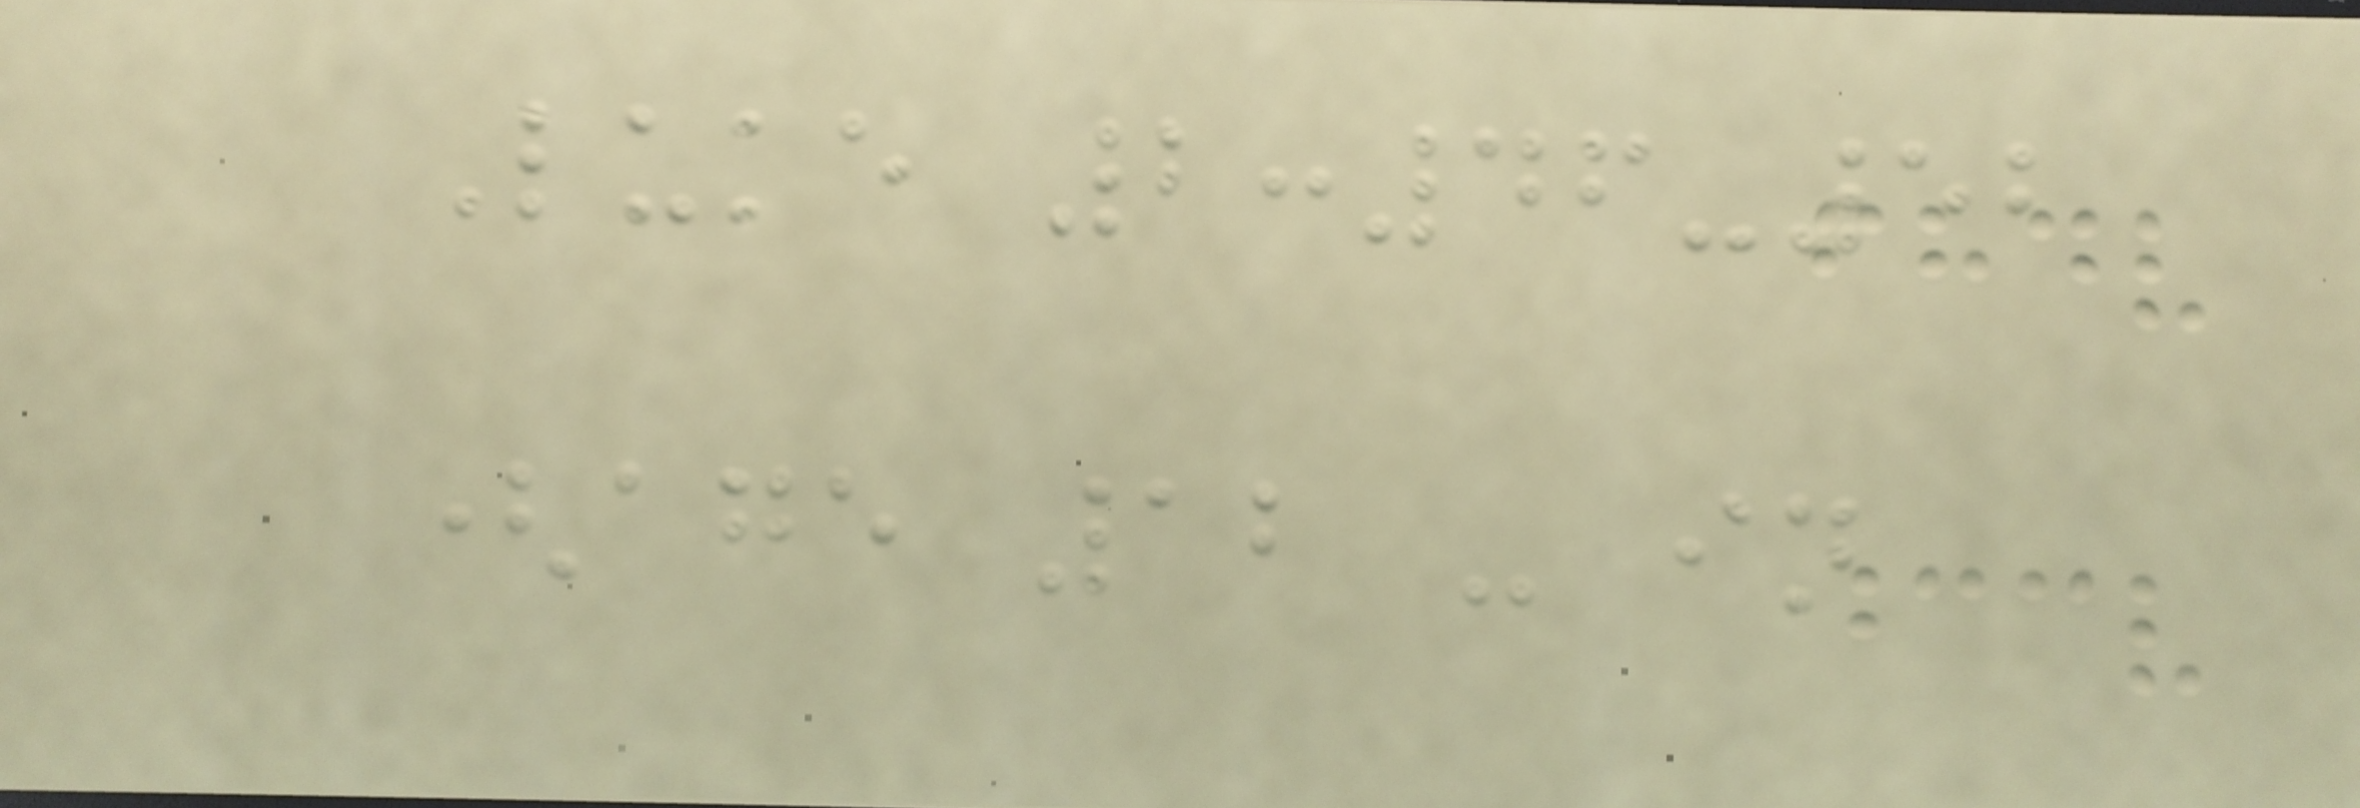Luke 2:46-52
(age 12 - in
